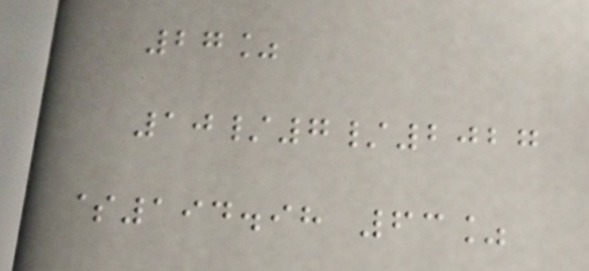27%
10/7/2027
$194.98 63%
